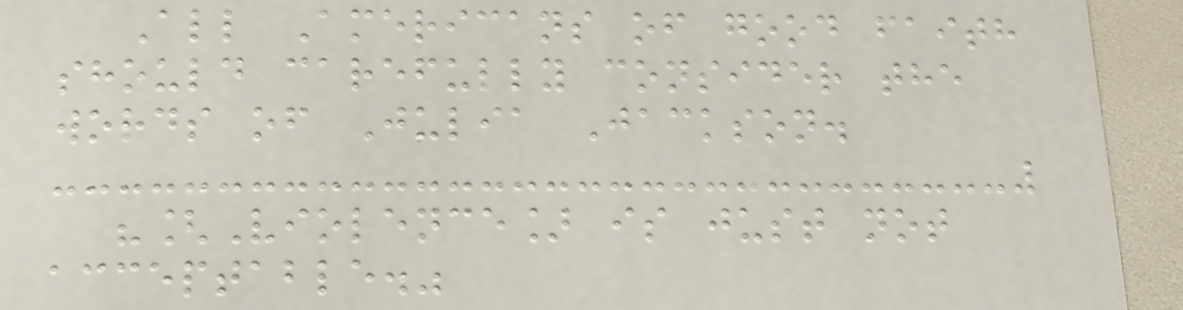All Americans of good faith
should carefully consider the
words of Julia Jackson.
"[Violence] is just not
acceptable."
